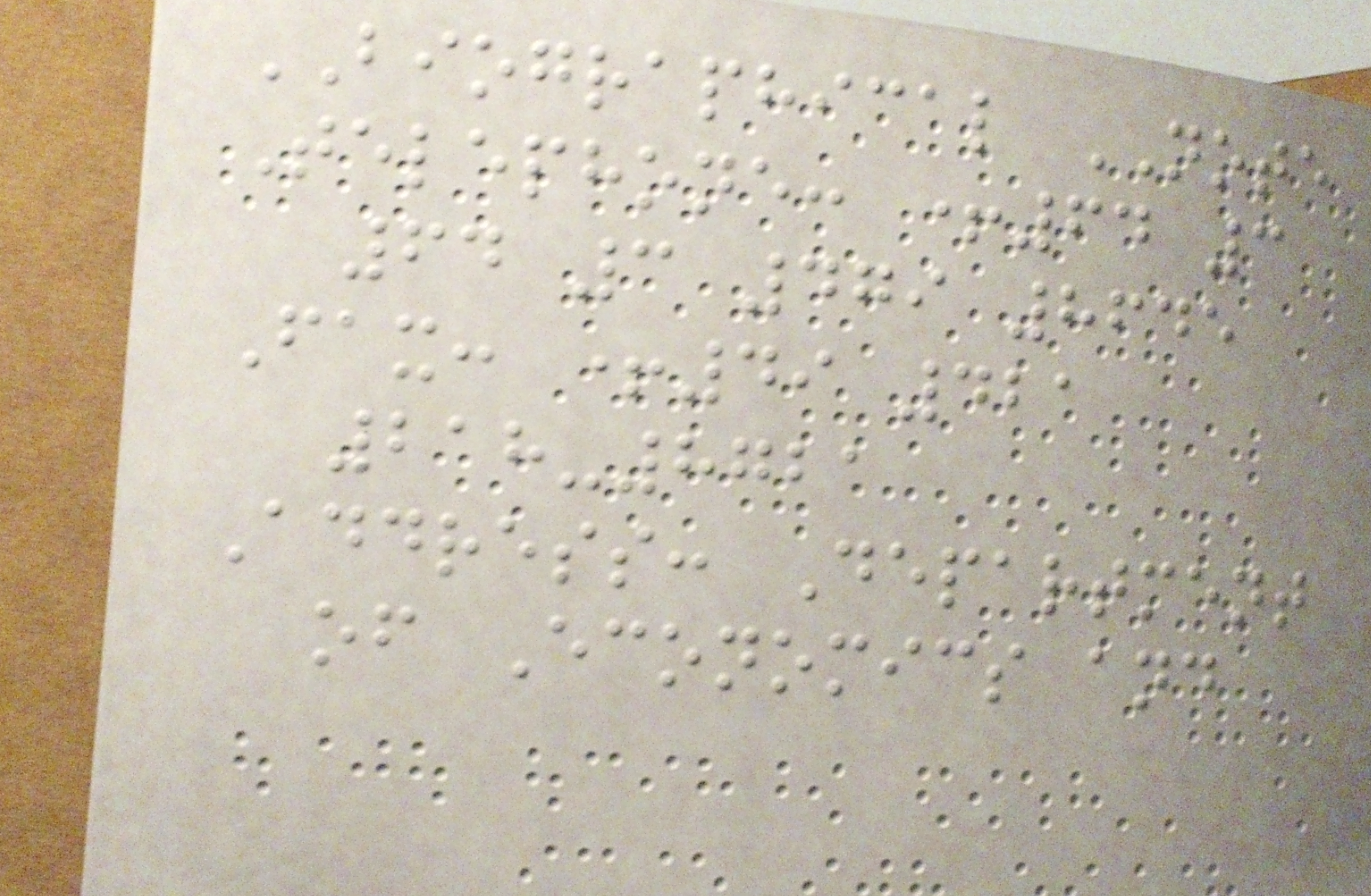BIOGRAPHICAL NOTE
Telephone: +64 3
64 3 479 8645
Fax: +49 421
218-8721
Address: Department
of Economics and
